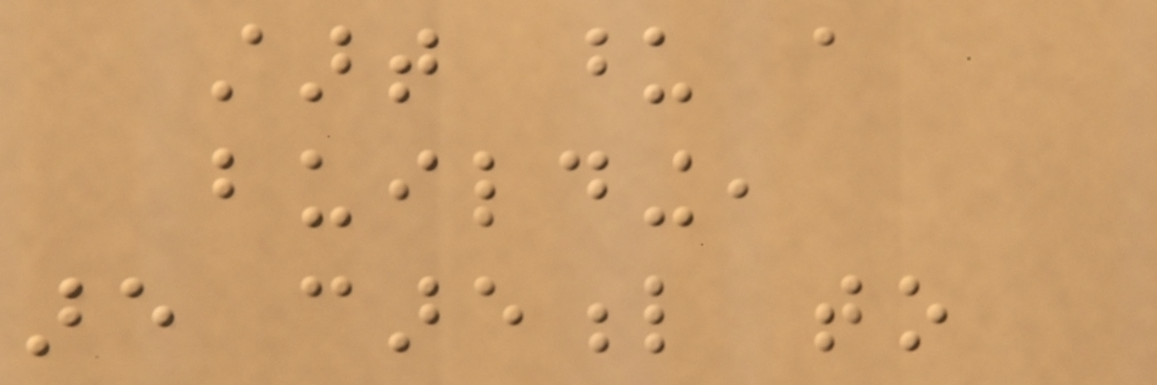start upon a
building,
are careful to
